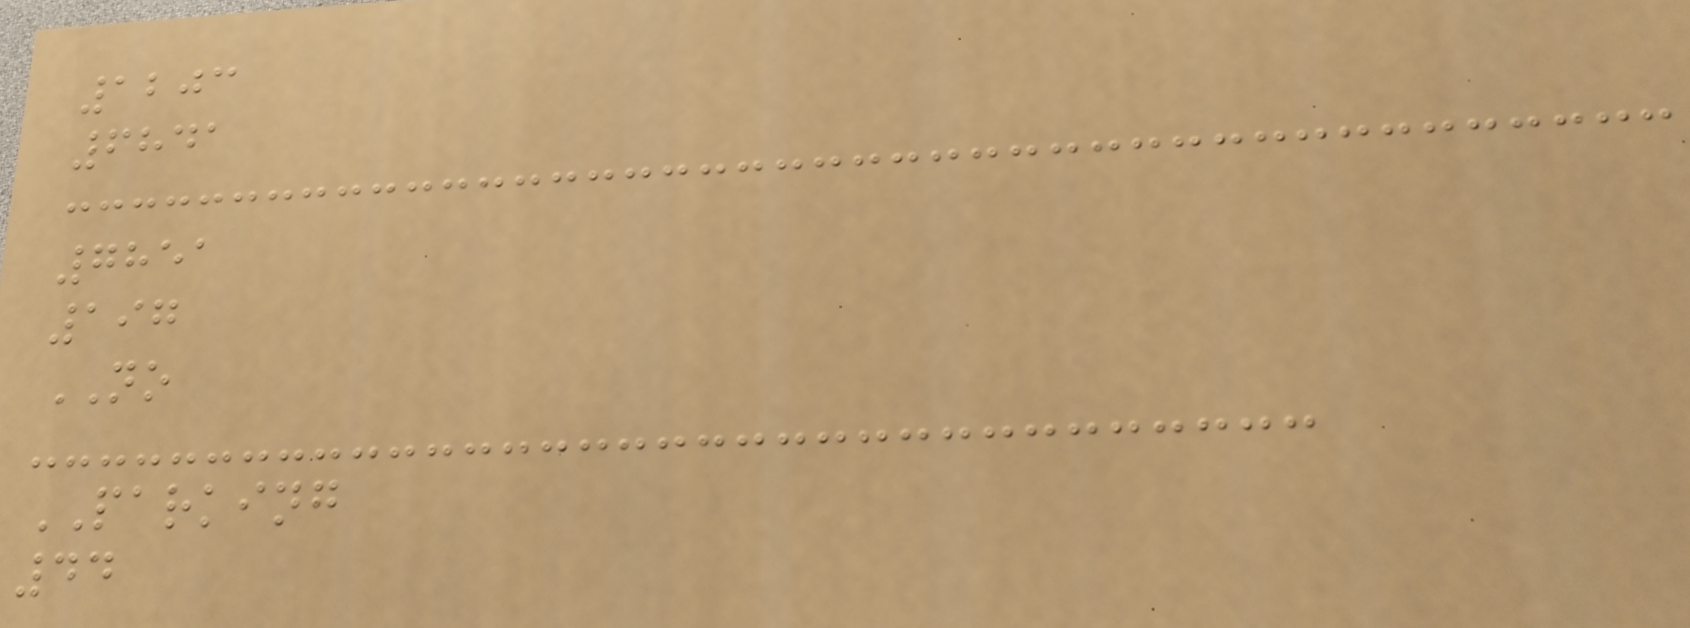1203
6841
7851
197
NO
PARKING
44
